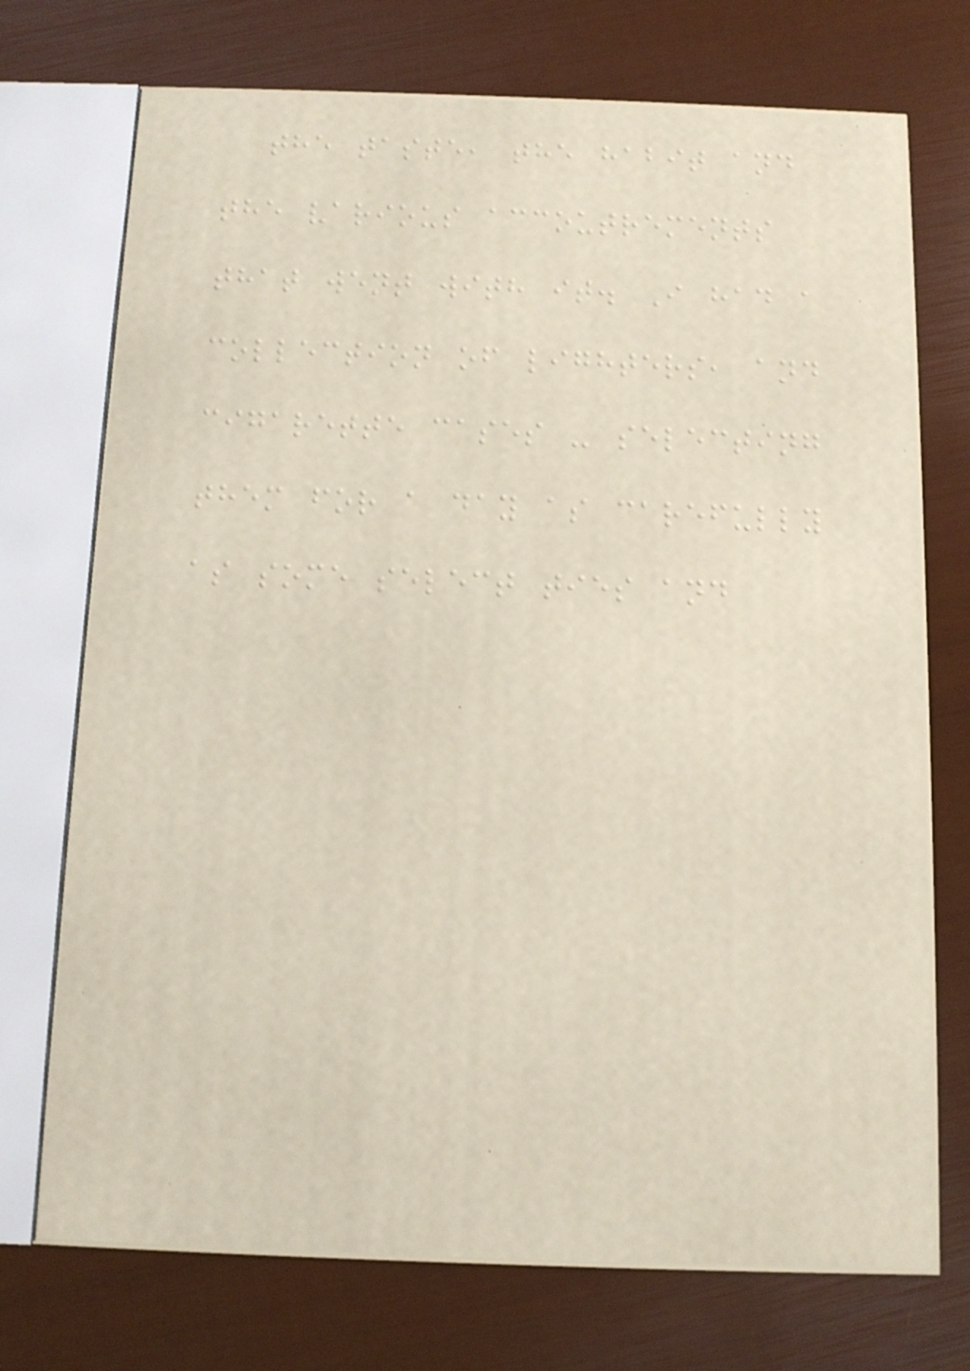the taste, the habit and
the various accoutrements
that went with it. I had a
collection of lighters, and
cigarette cases - selecting
them for a day as carefully
as some select ties and
